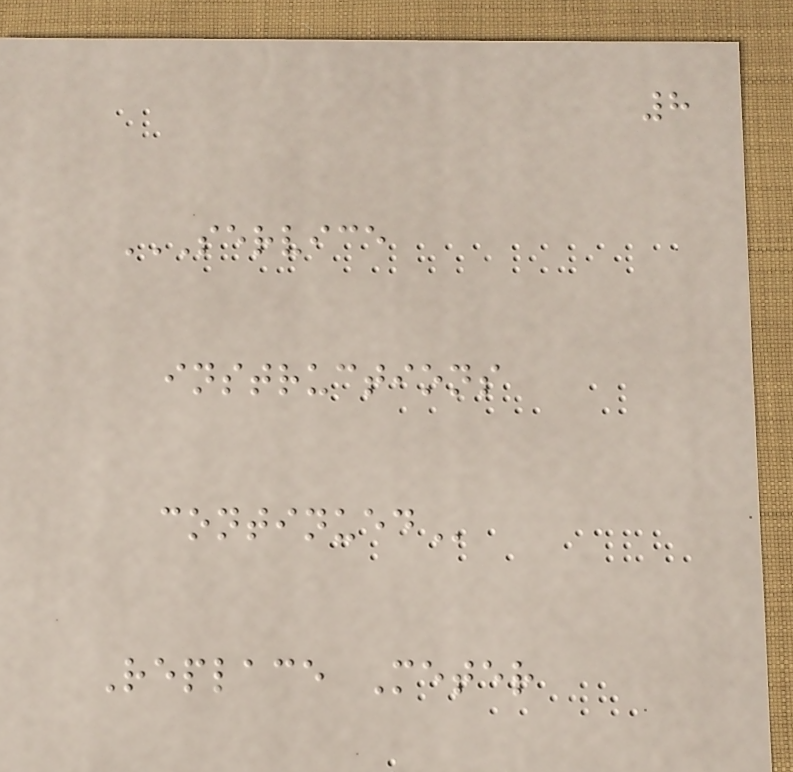8
SERVICE
INSTRUCTIONS
CONTINUED
Replace Meter
